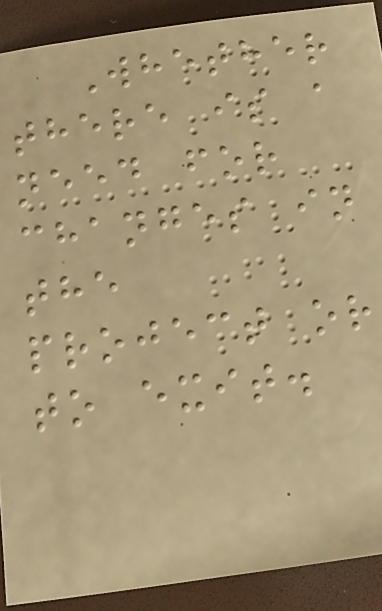Whether
there is a
need for
changes in
the
project or
to exit.
